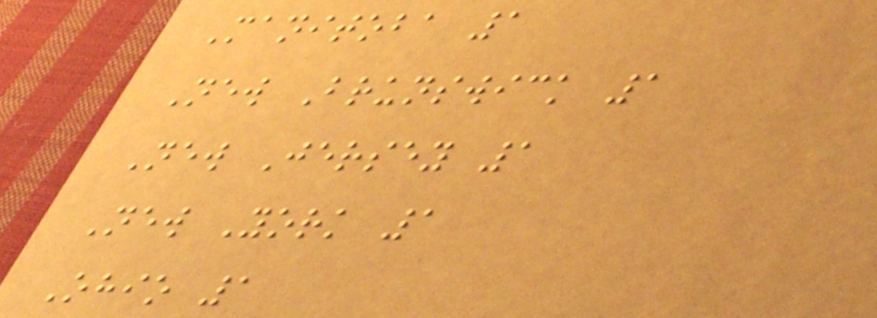Manitoba 1
New Brunswick 1
New Jersey 1
New York 1
Ohio 1
